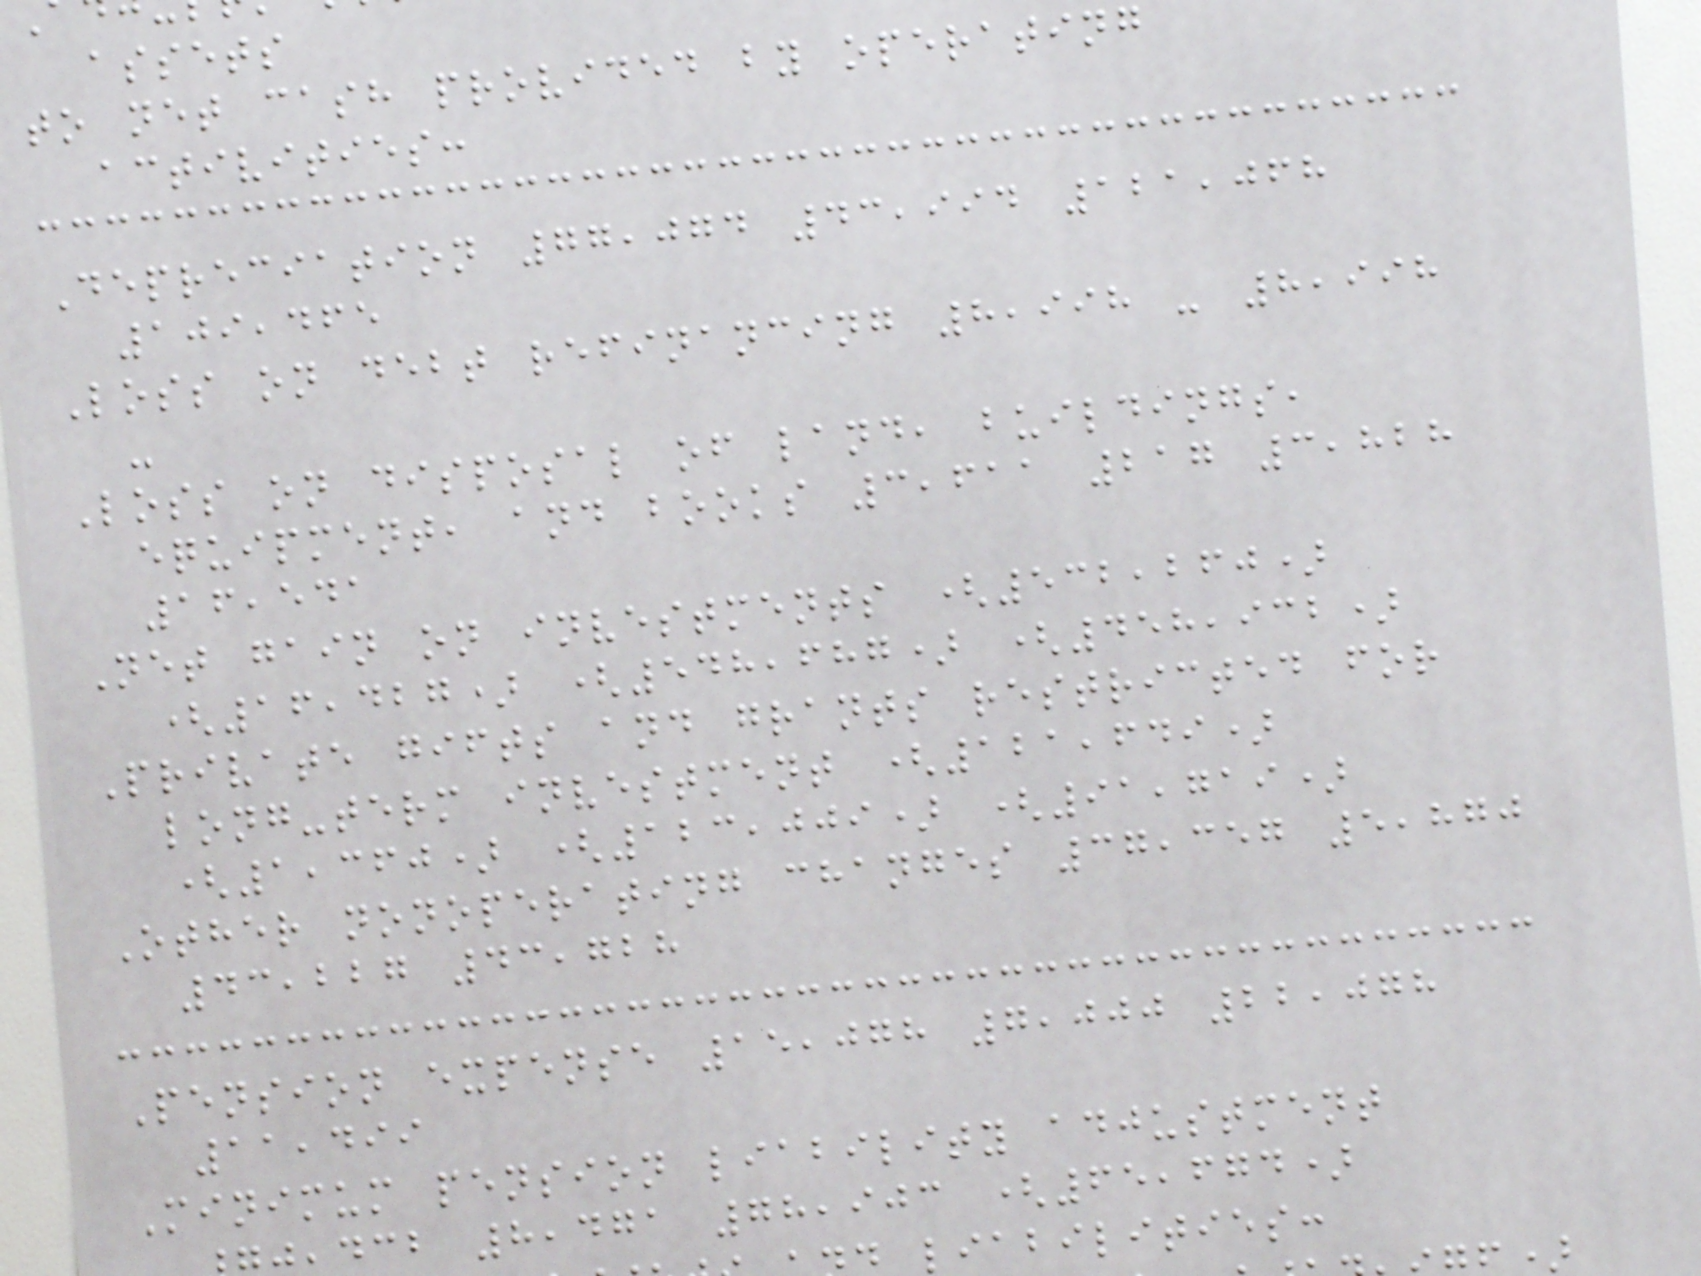assets
to net cash provided by operating
activities:
Depreciation 77,074 43,994 121,068
109,465
Loss on debt refinancing 8,998 - 8,998
-
Loss on disposal of land, buildings,
equipment, and books 3,611 217 3,828
16,541
Net gain on investments (532,260)
(16,427) (548,687) (458,932)
Private gifts and grants restricted for
long-term investment (121,649)
(1,360) (123,009) (91,719)
Other nonoperating changes 37,357 5,870
43,227 43,728
Pension expense 15,078 7,000 22,078
11,499
Minimum pension liability adjustment
dcb 8,471 78,903 (65,674)
liabilities:
